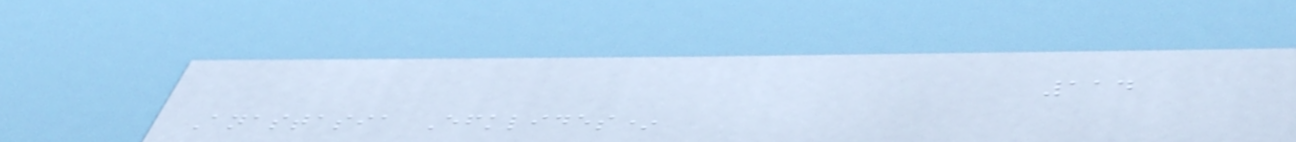114
Anastasia Efklides*
